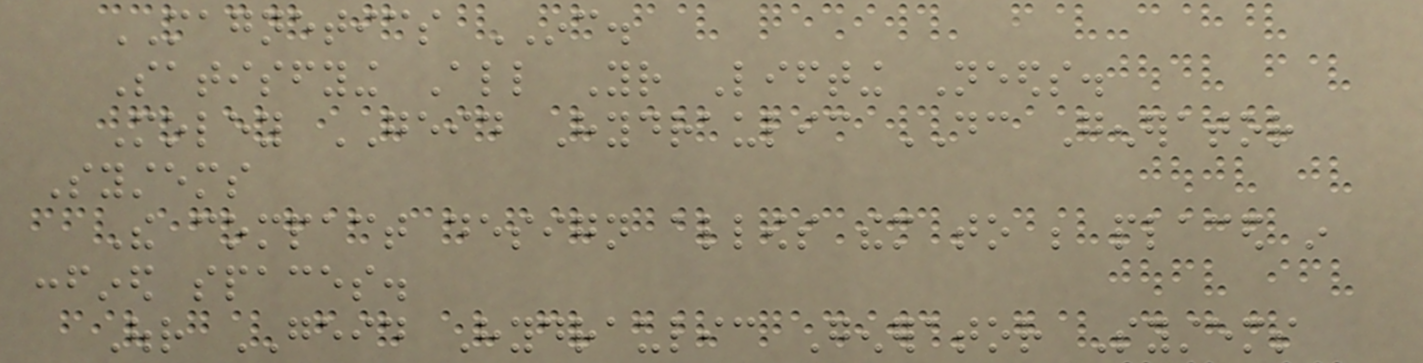MAGNETICS INC.
Satisfying All Your Lifting Needs.
Moley GEID Hydraulic DC Generator
Systems
The compact design allows them to be placed in
confined spaces.
Our GEID Hydraulic Generator Systems
